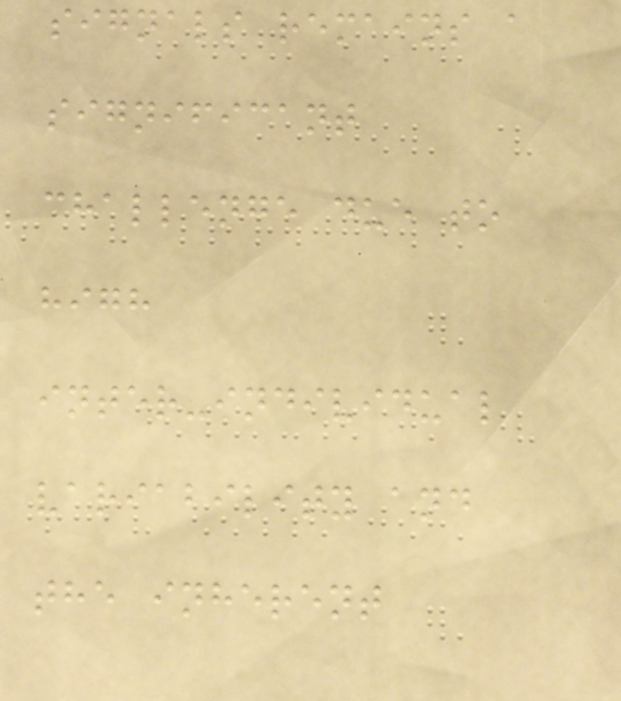signals remains a
significant
challenge due to
high
inter-individual
variability and
the inherent
